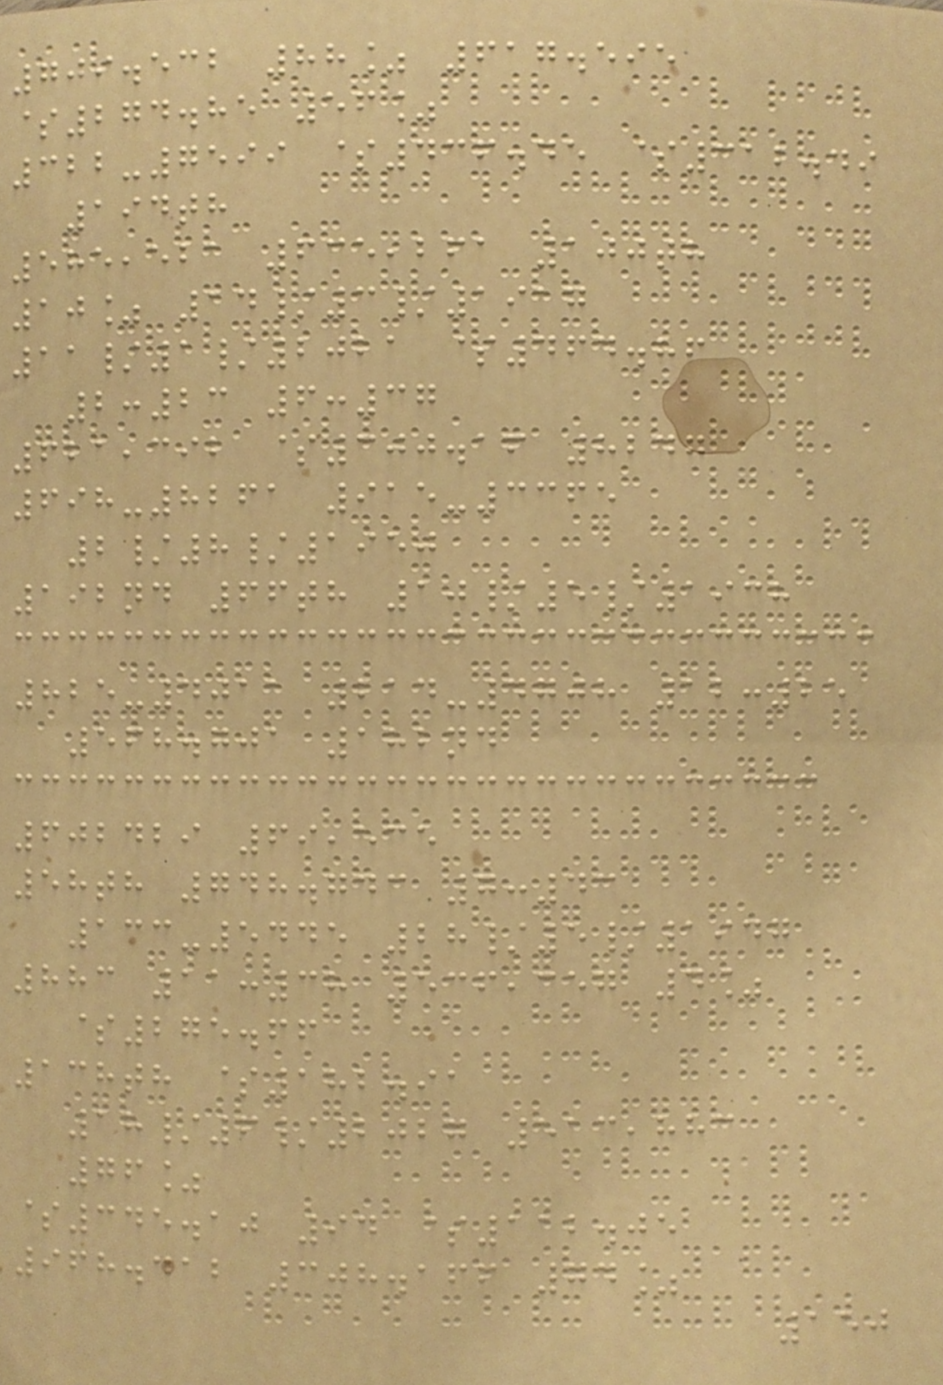709.532 88% 617.595
$274.85 56%
322-7599 $436.45 $312.49
194th
585,521 635,261 100th
10% 14/3/1917
11/1/2021 $464.86
2:23 6:37
621,392 $300.16 8247
698-8261 915-3365
2/8/1950
192nd 66th 10/5/1938
825-4011 214-4708 12:25
568.701 182nd
602429 69,535
58th 748.743 7:43
133-5445 28/5/1947
883 11:38 536,357 4%
$275.66
138th $182.91
18/6/2027 513,883
76%
$345.10 94 $112.05
968.412 308.166 74%
150
